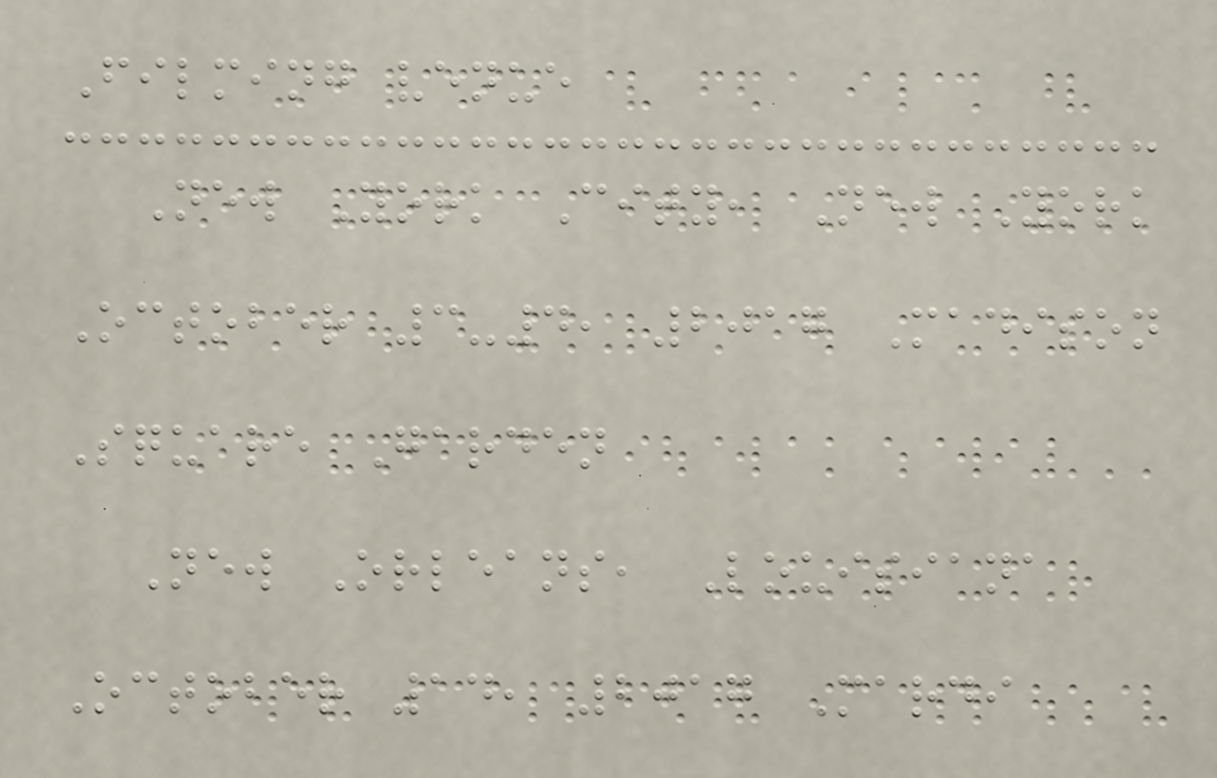Filming venue
New York City, New York
October 3-4, 2017 Madison
Square Garden
New Orleans, Louisiana
October 14, 2017 Mardi
